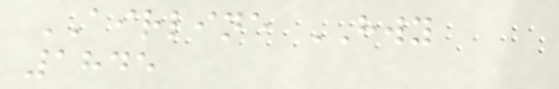AIRLINE HWY
1845
